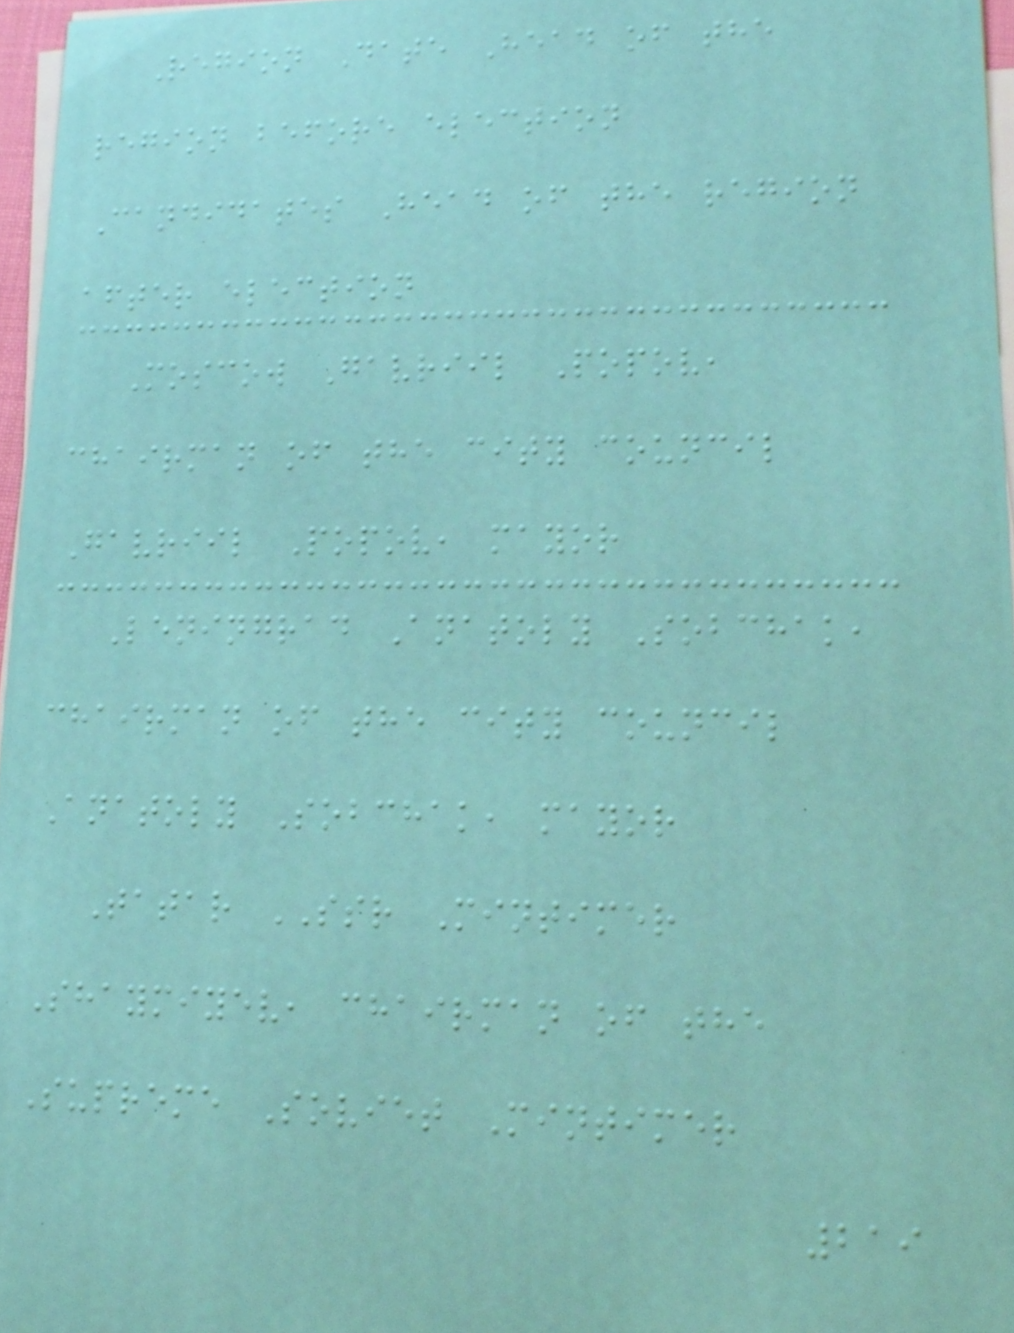Region Date Head of the
region before election
Candidates Head of the region
after election
Moscow Gavriil Popov,
chairman of the city council
Gavriil Popov, mayor
Leningrad Anatoly Sobchak,
chairman of the city council
Anatoly Sobchak, mayor
Tatar SSR Mintimer
Shaymiyev, chairman of the
Supreme Soviet Mintimer
219
